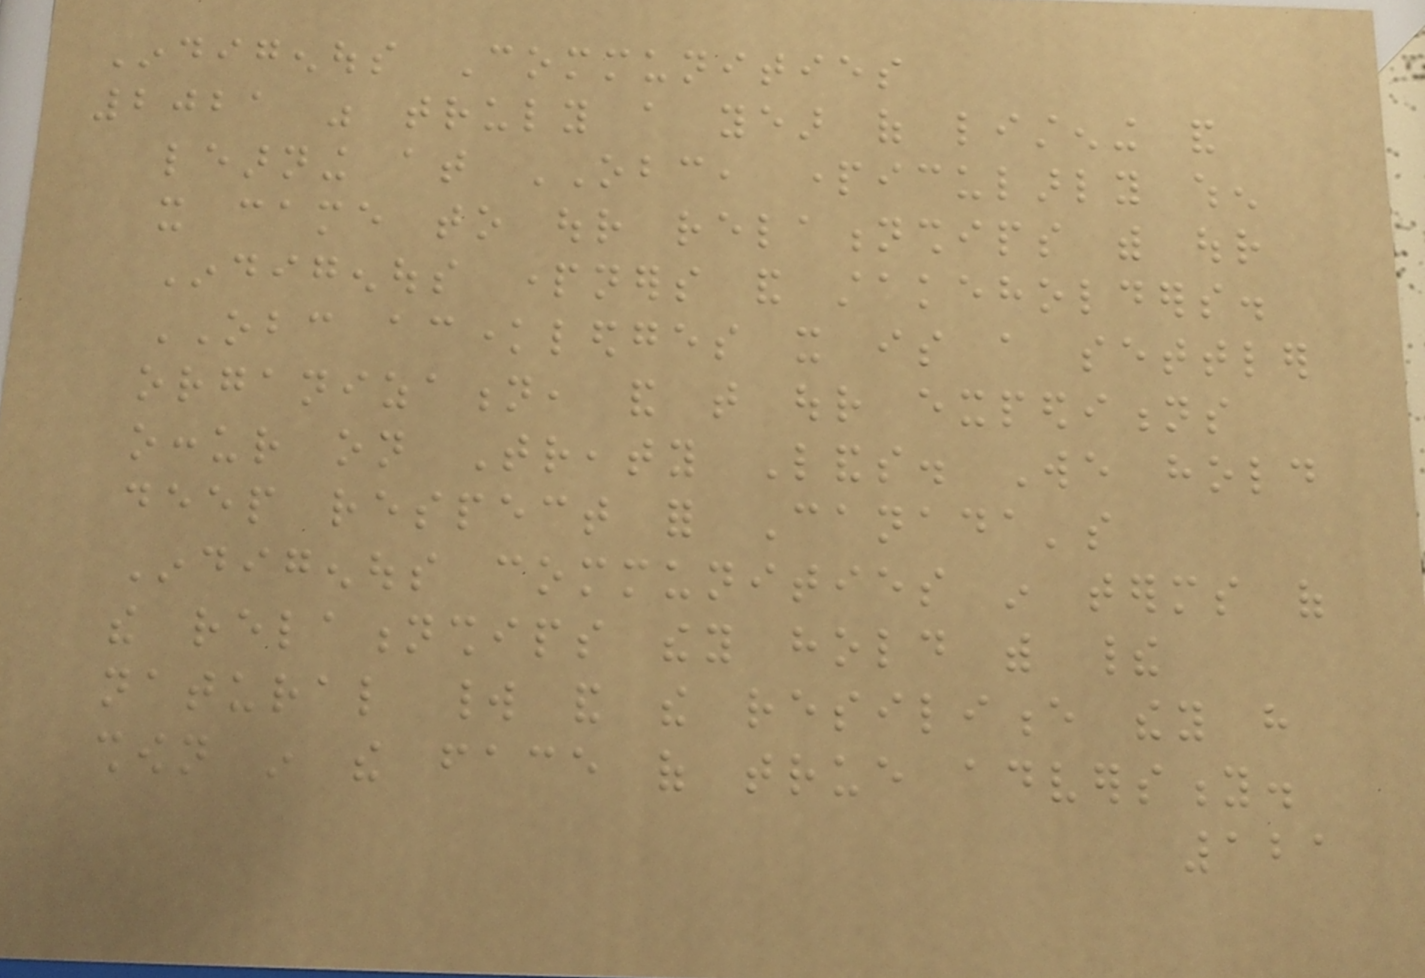Indigenous Communities
2021 was truly a year of listening and
learning at OBC, particularly when
it came to our relationships with our
Indigenous partners and stakeholders.
OBC acknowledges it is a settler
organization, and that our expeditions
occur on Treaty Lands. We hold
deep respect for Canada's
Indigenous communities in terms of
the relationships they hold with their
natural world and the resilience they have
shown in the face of true adversity.
121
